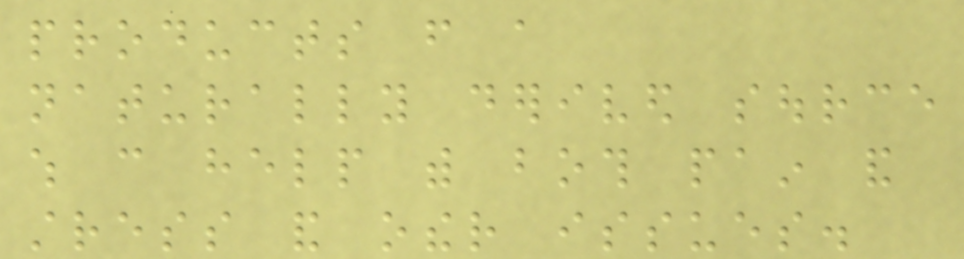products from a
naturally derived source
which can help with both pain and
stress and other issues.
